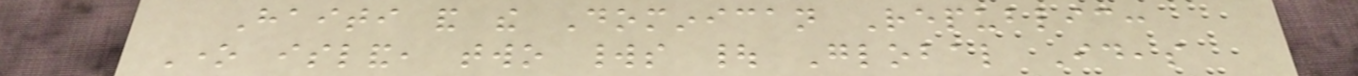Haiti and the Dominican Republic:
One island, two worlds | Global Ideas
